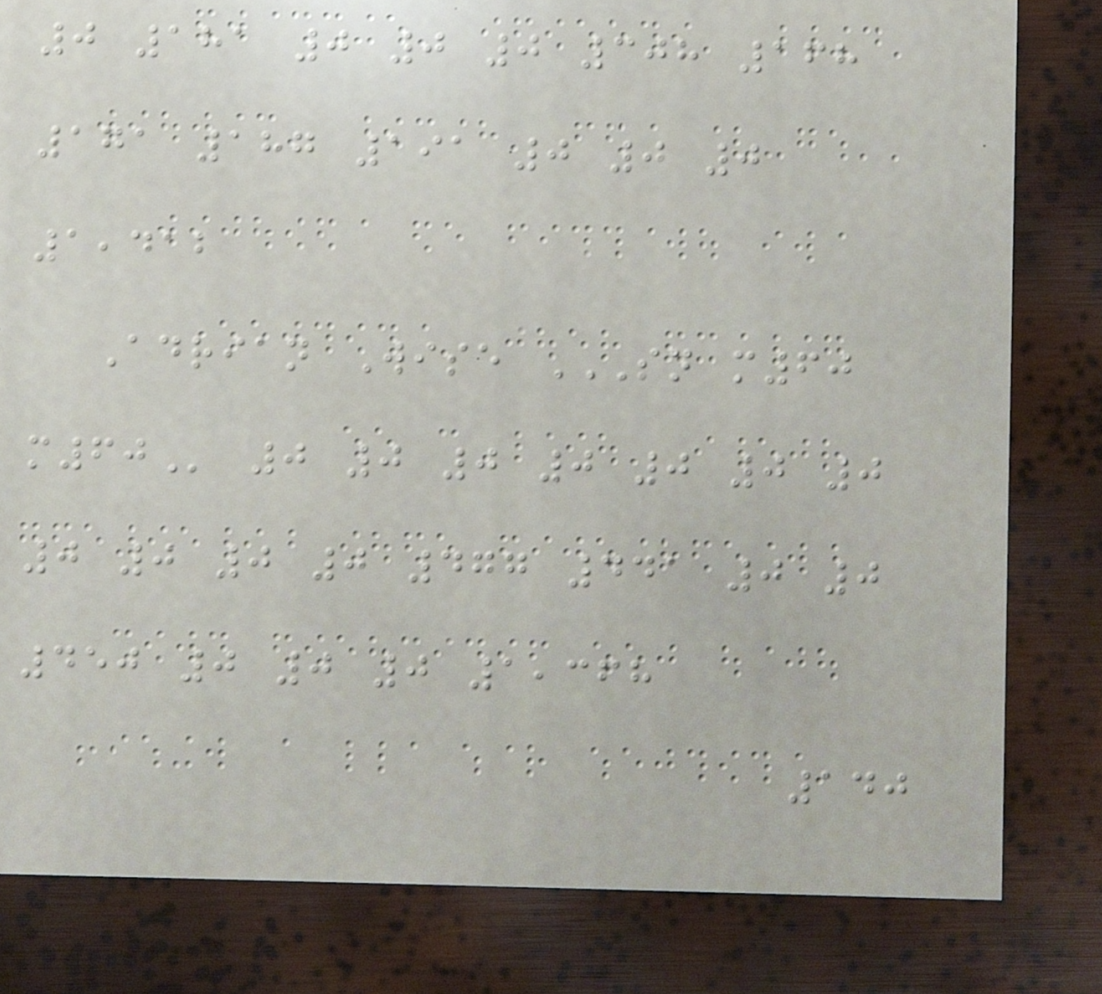0 181 0 0 0 308 168
171 187 191 0 0 0
1,412
Adrian Wise SN M60
M60 0 0 0 0 0 0 0
0 0 0 0 477 441 0 0
450 0 0 0 1,368
140
